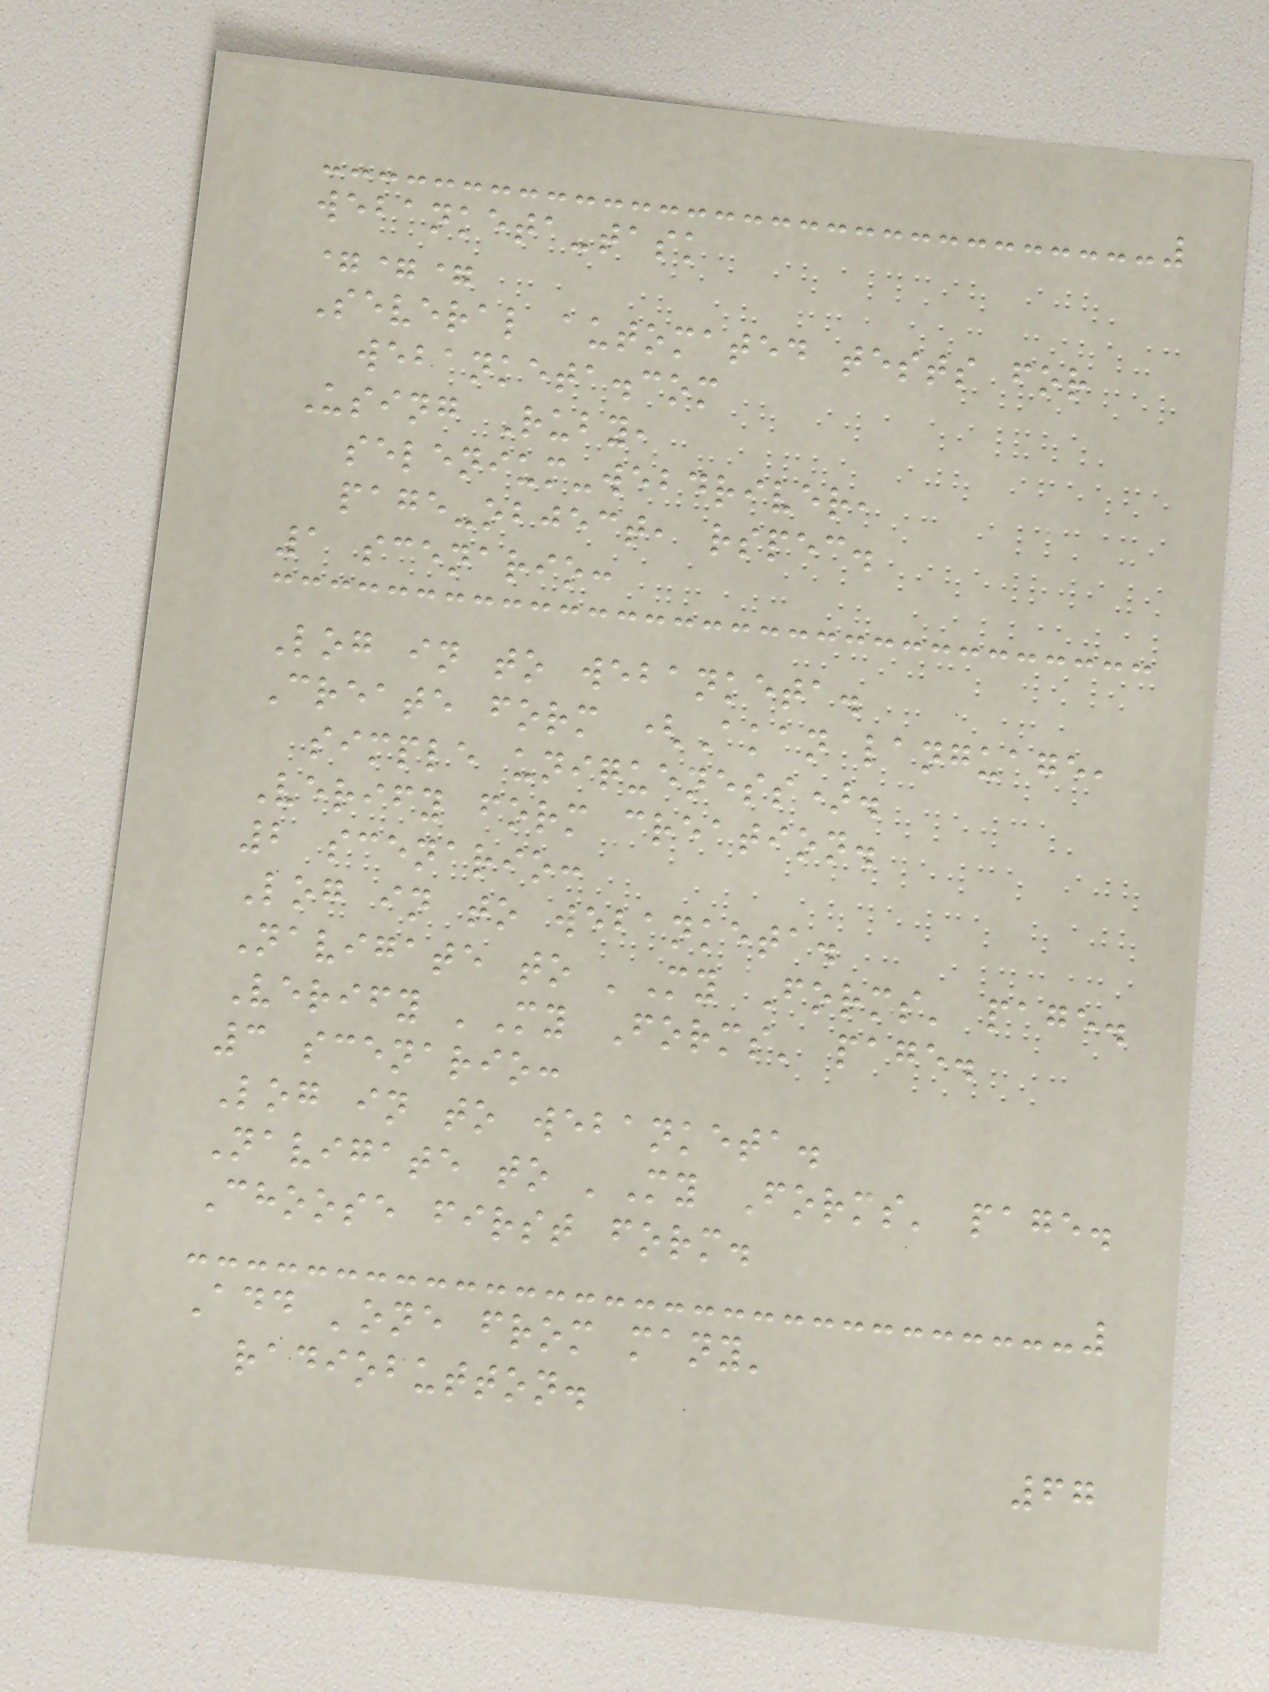webanketa-task
===
Several automated tests for
webanketa.com
Using Ruby,
selenium-webdriver,
page-object, rspec.
1 scenario:
Log in to webanketa.
Create form (Akan language,
simple uniqueness).
Verify form creation.
2 scenario:
Log in to webanketa.
Navigate to 'My Forms' page.
Verify 'My Forms' page.
3 scenario:
Log in to webanketa.
Navigate to 'My Forms' page.
Choose first form.
Add 'one from many'
radiobutton.
67
